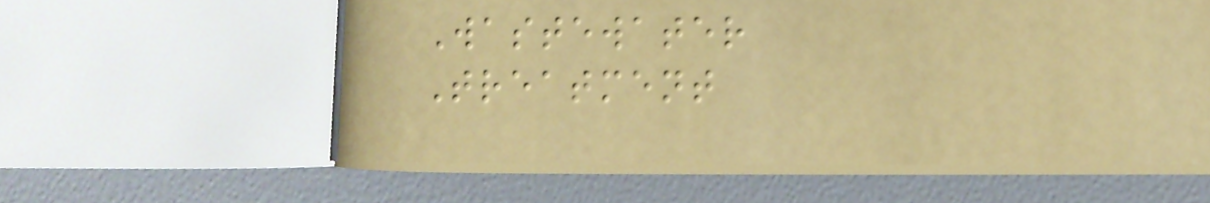Wastewater
Treatment
